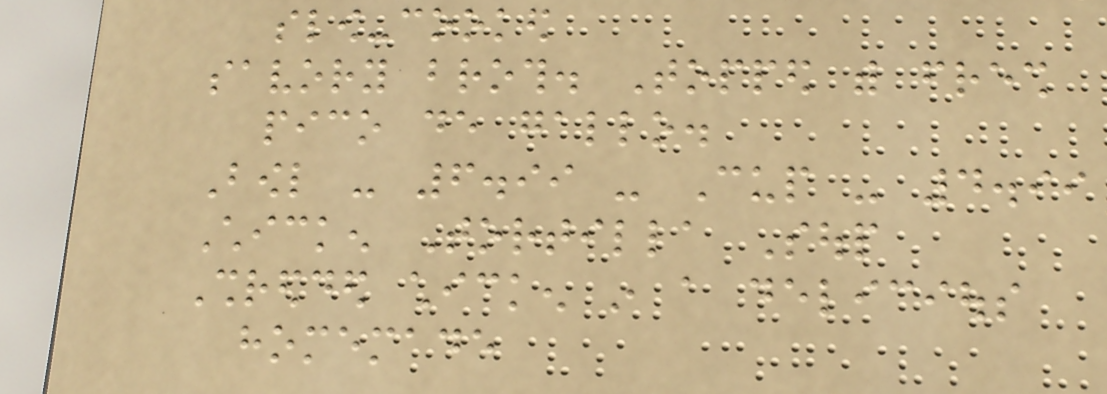slow-cooked
savory broth. Topped with fresh
pico de gallo.
Bowl - 6.99 - Cup - 4.99
Chicken Tortilla Soup
Shredded chicken in a delicious
homemade
